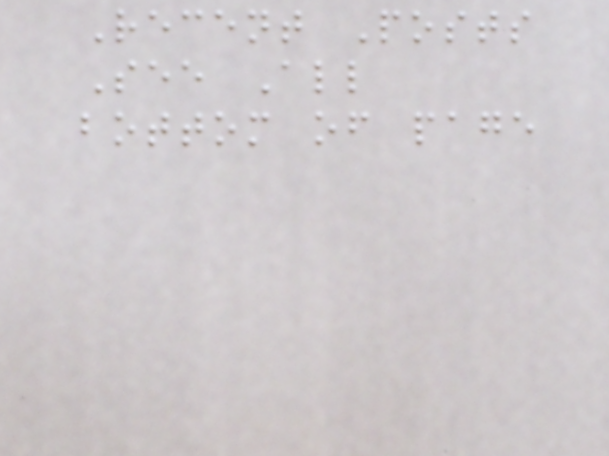Recent Posts
See All
bottom of page
